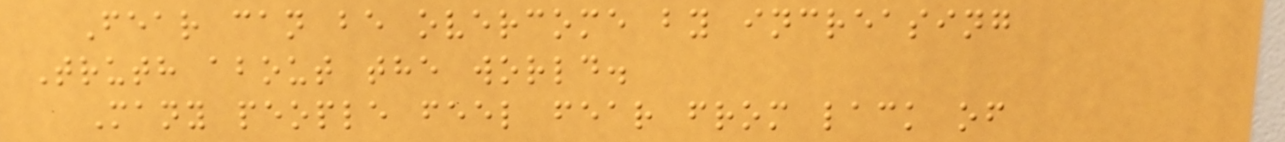Fear can be overcome by increasing
Truth about the world.
Many people feel fear from lack of
